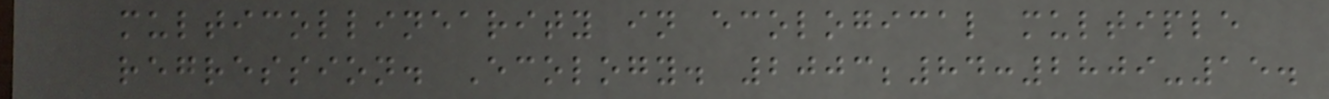multicollinearity in ecological multiple
regression. Ecology. 2003;84:2809-15.
